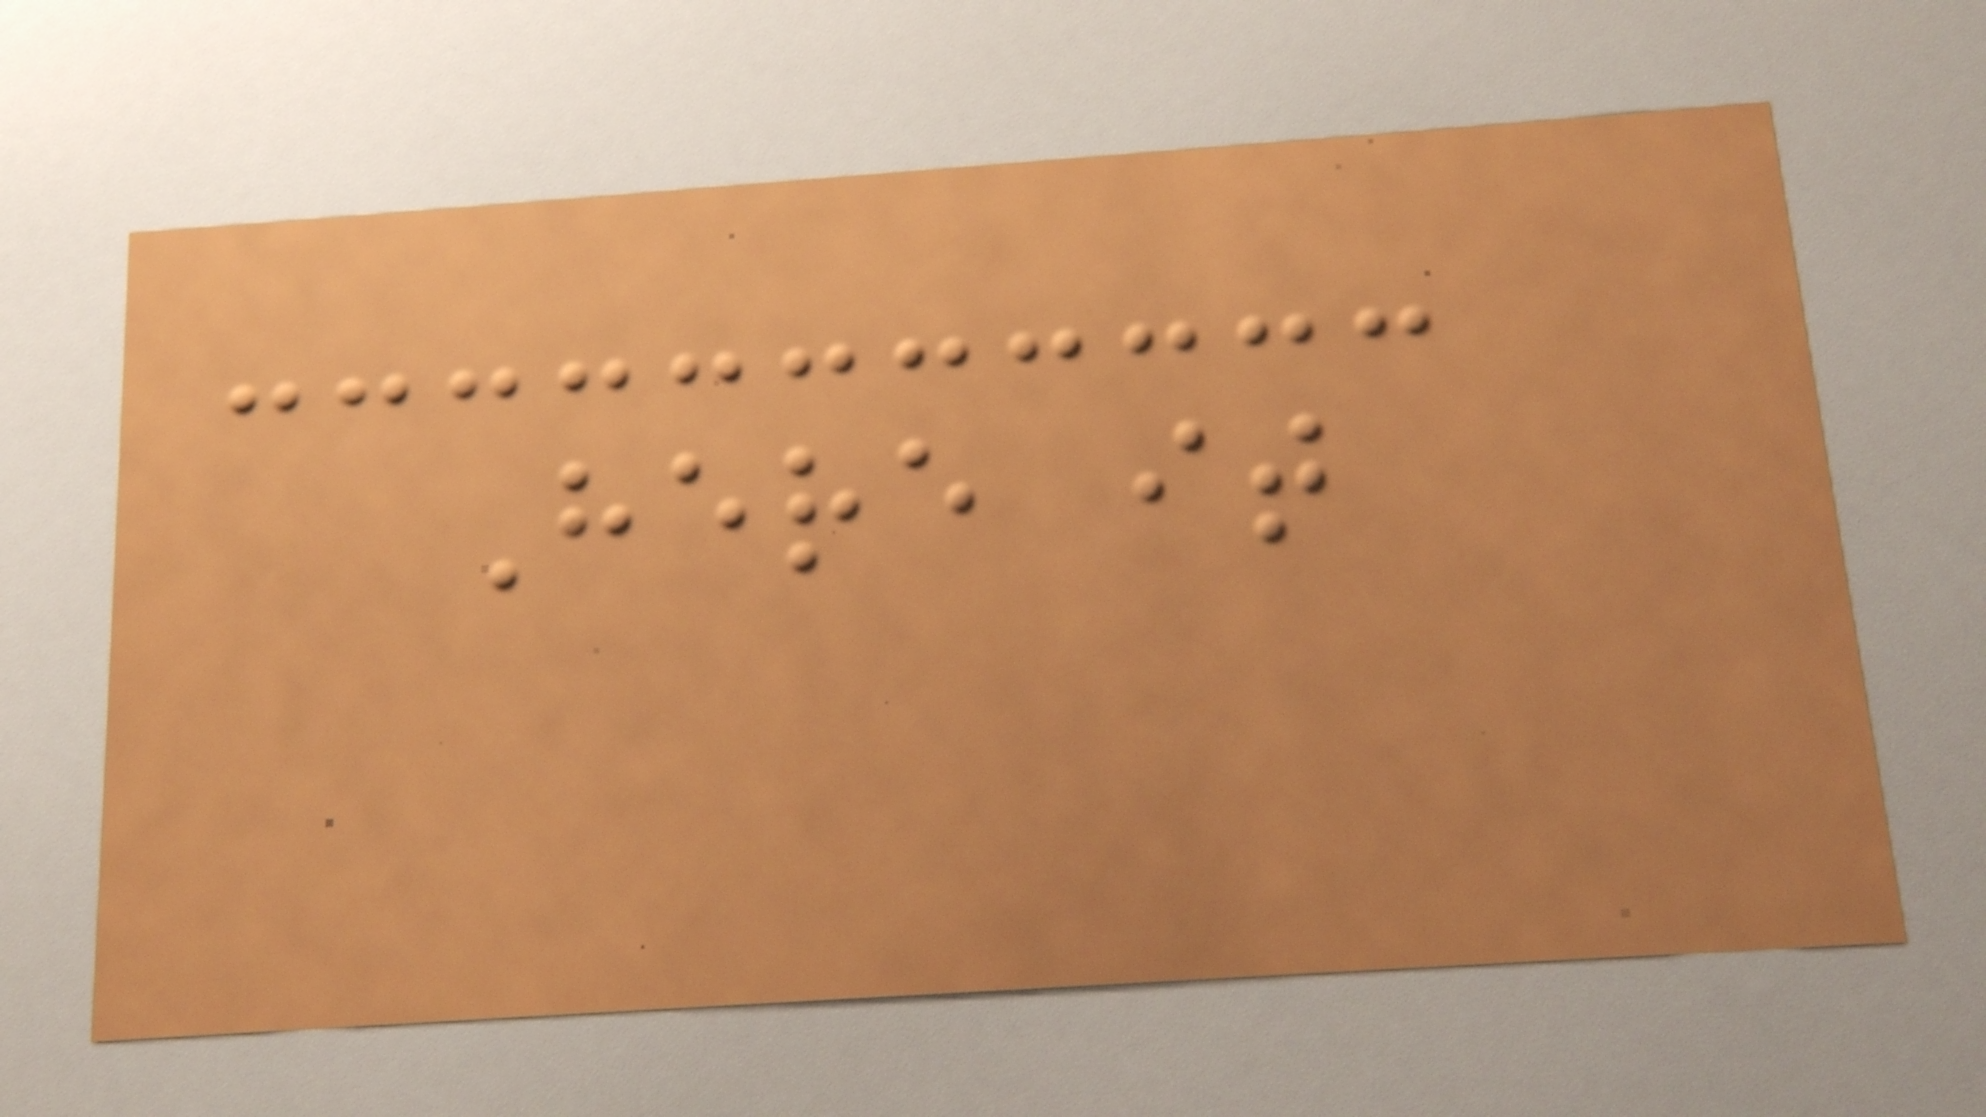Here it
